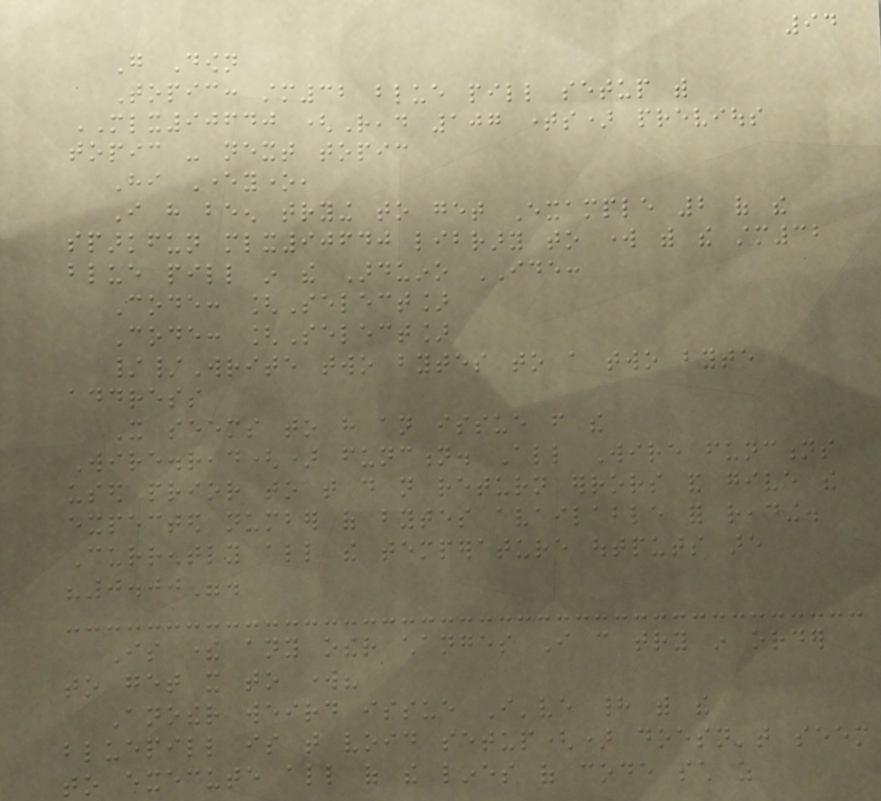94
Go Down
Topic: stm32 blue pill setup with
MLX90640 (Read 107 times) previous
topic - next topic
Hi Everyone,
I have been trying to get Example 2 of the
sparkfun mlx90640 library to work with the stm32
blue pill in the Arduino IDE:
Code: [Select]
Code: [Select]
//Write two bytes to a two byte
address
It seems to have an issue from the
Wire.read() function. All Wire functions
used prior to that do not return errors and give the
expected number of bytes available for reading.
Currently all the temperature outputs are
"0.00".
Is there any other changes I can try in order
to get it to work?
Another weird issue I've had with the
bluepill is that void setup() doesn't seem
to execute all of the lines of code such as
